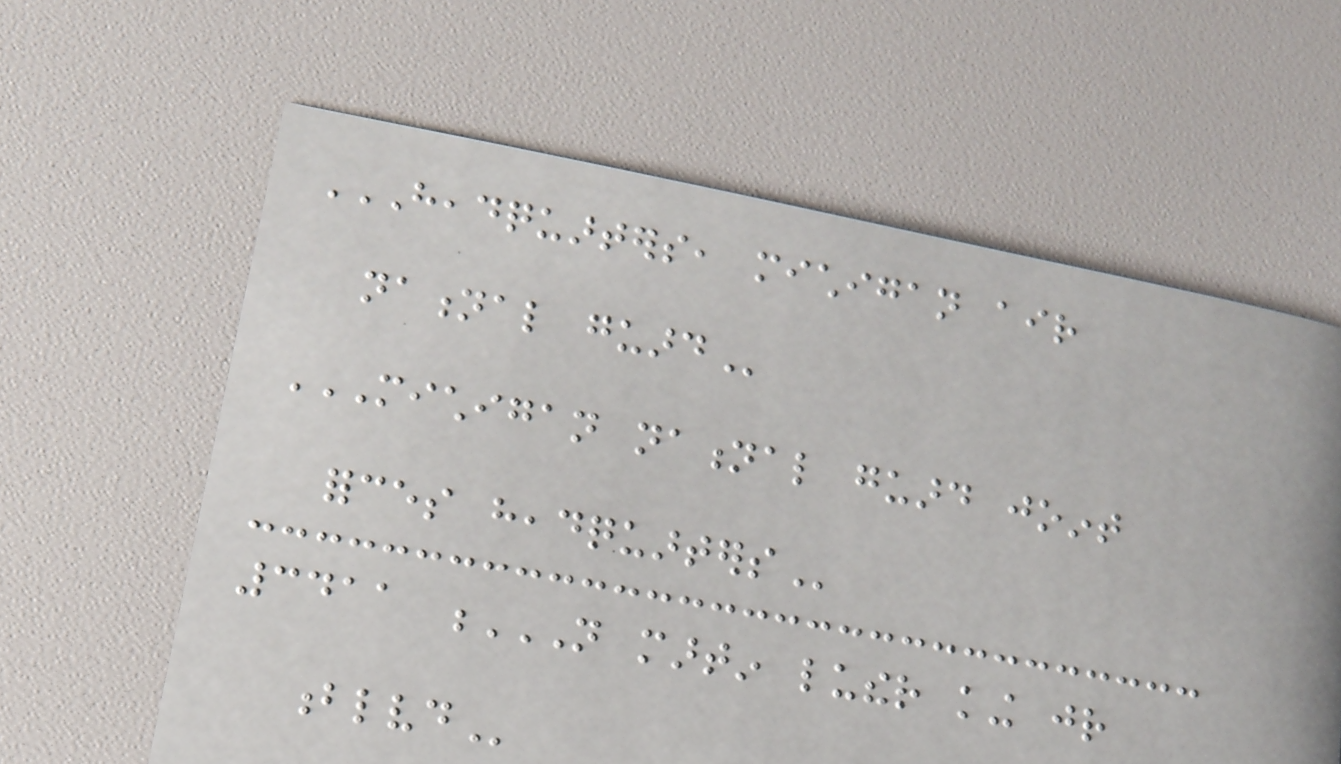HEADQUARTERS, MICHIGAN AIR
NATIONAL GUARD
MICHIGAN NATIONAL GUARD JOINT
FORCES HEADQUARTERS
3411 N MARTIN LUTHER KING JR
BLVD
